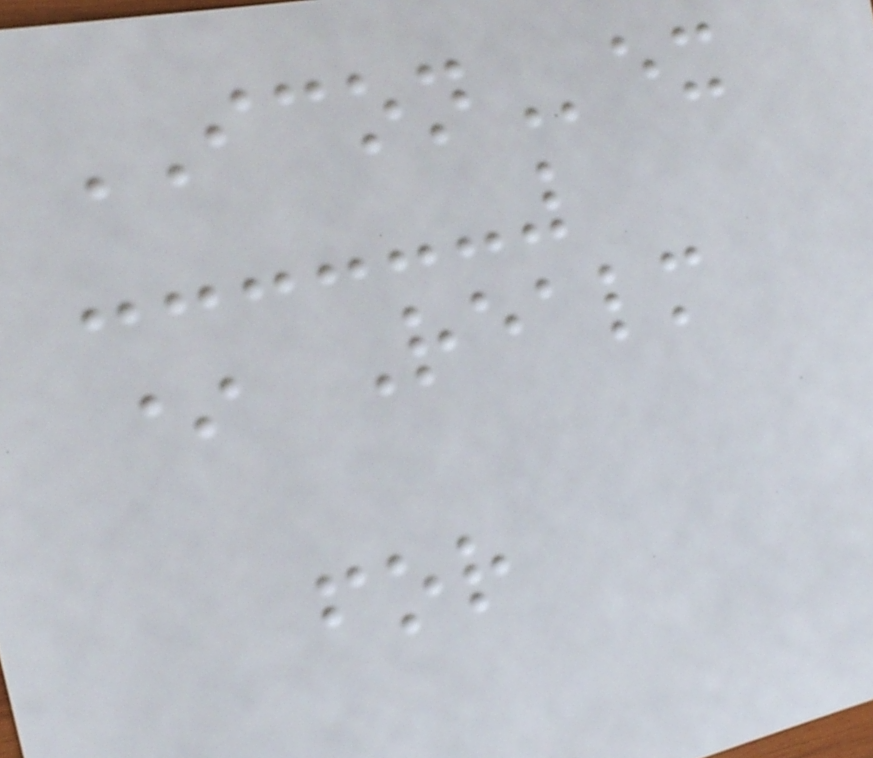ICONex
* Realm
for
